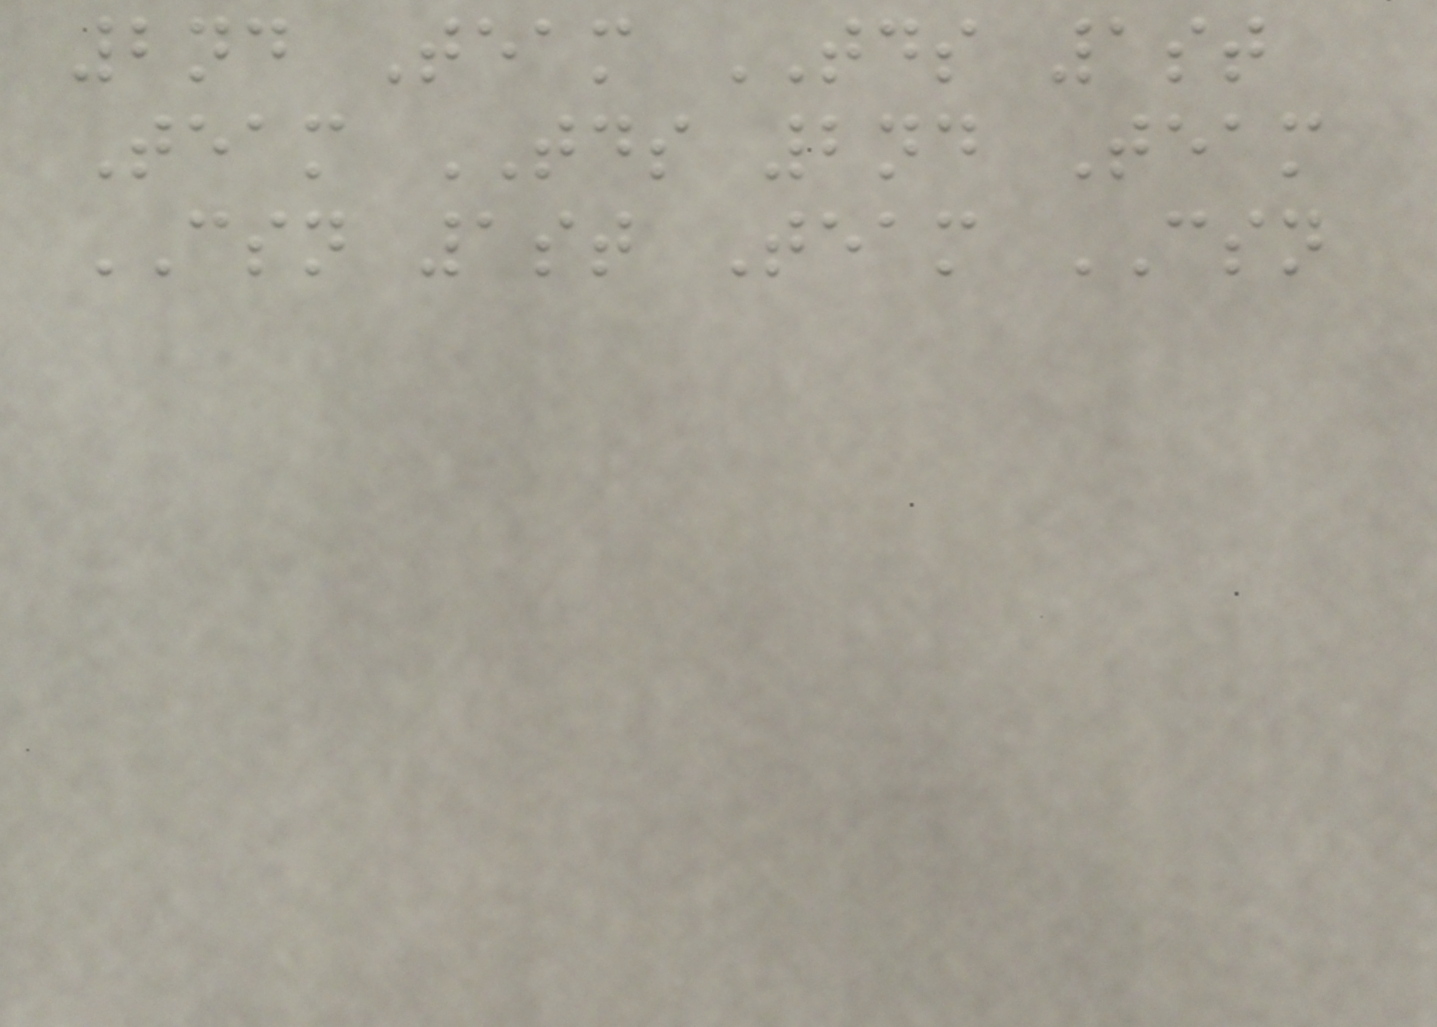2nd Team TDS 1st
Team TDS 2nd Team
CSN 1st Team CSN
